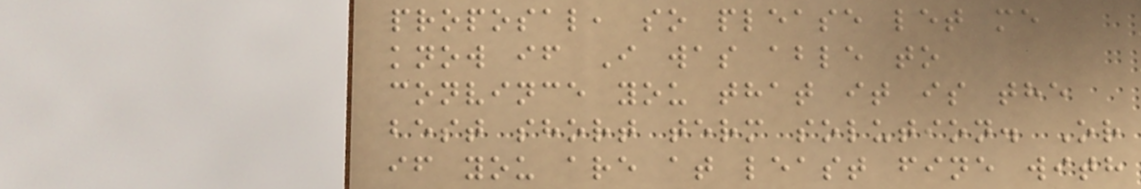proposal, so please let me
know if I was able to
convince you that it is the
best short term solution. Or
if you are at least fine with
